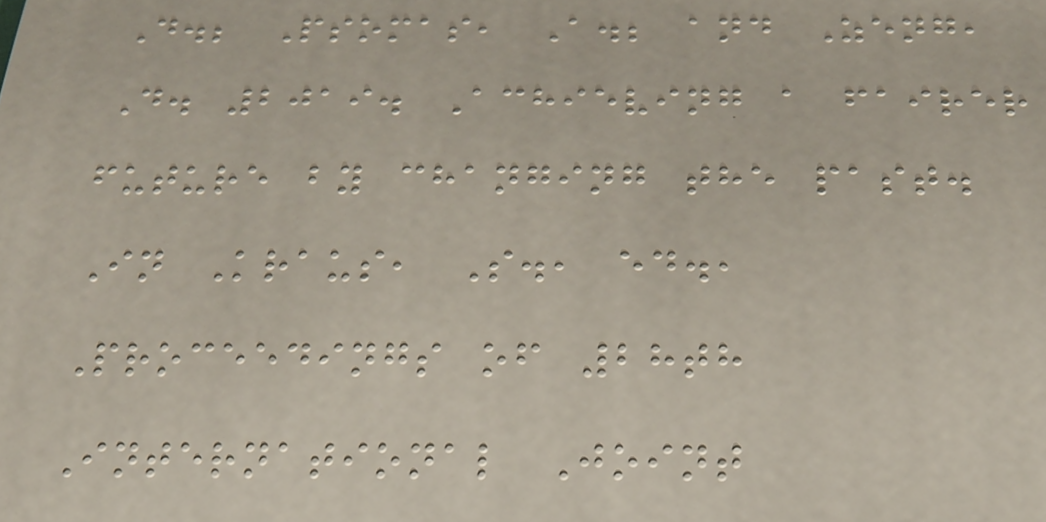D.; Psomas, A.; and Zeng,
D. 2019. Achieving a fairer
future by changing the past.
In Kraus, S., ed.,
Proceedings of 28th
International Joint
